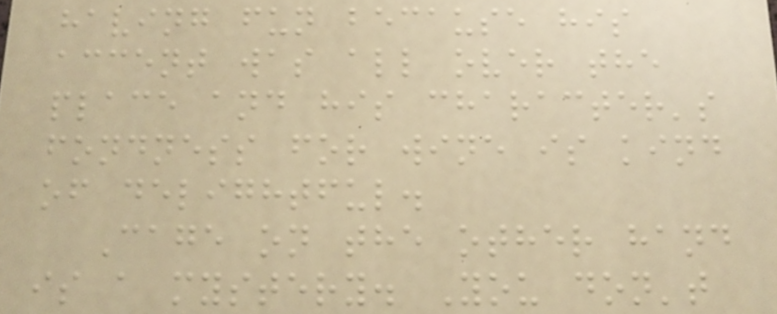having fun because his
accent was all over the
place and his character's
fondness for wine is kind
of delightful.
Cage on the other hand
is a mystery. You don't
